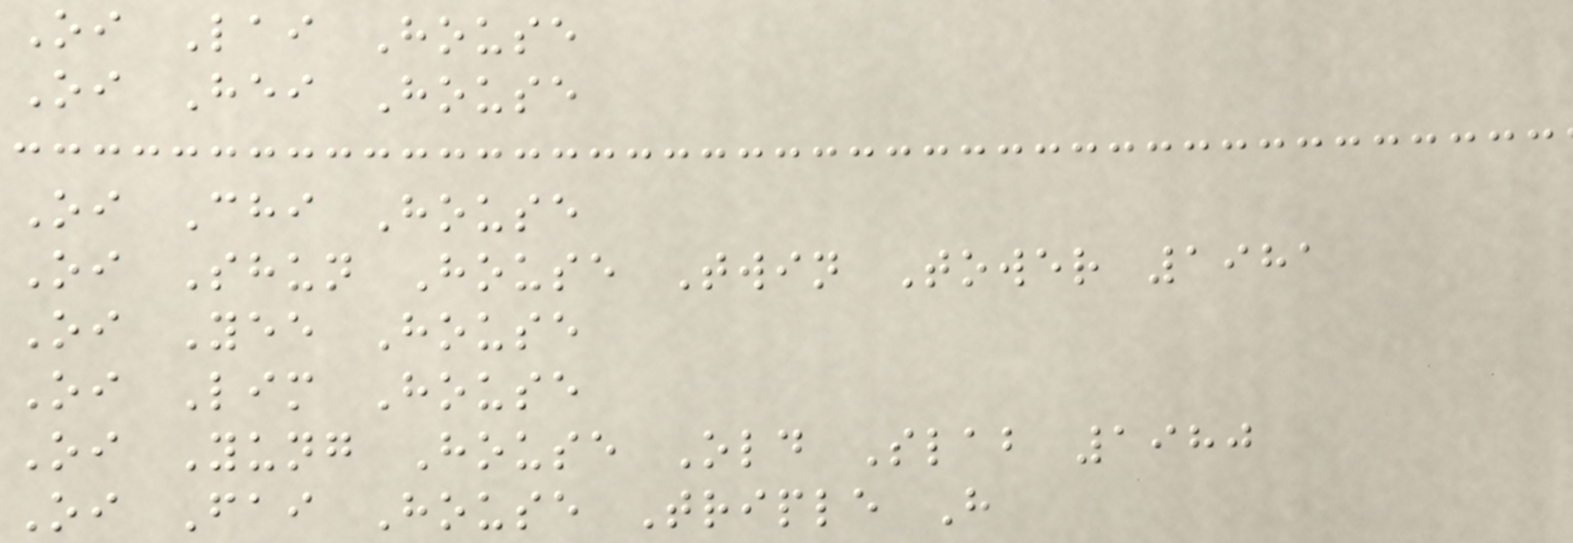Oi Lai House
Oi Hei House
Oi Chi House
Oi Shun House Twin Tower 1981
Oi Yee House
Oi Lim House
Oi Yung House Old Slab 1980
Oi Fai House Triple H
